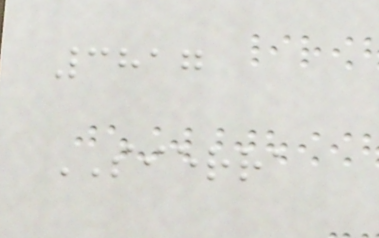3817
SIERRA
